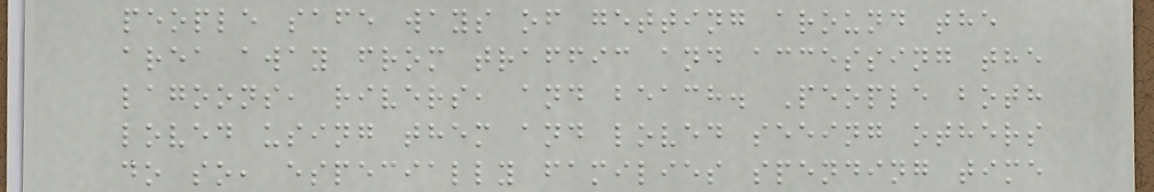people safe ways of getting around the
area away from traffic and accessing the
lagoons, rivers, and beach. People both
loved using them and loved seeing others
do so, especially families spending time
